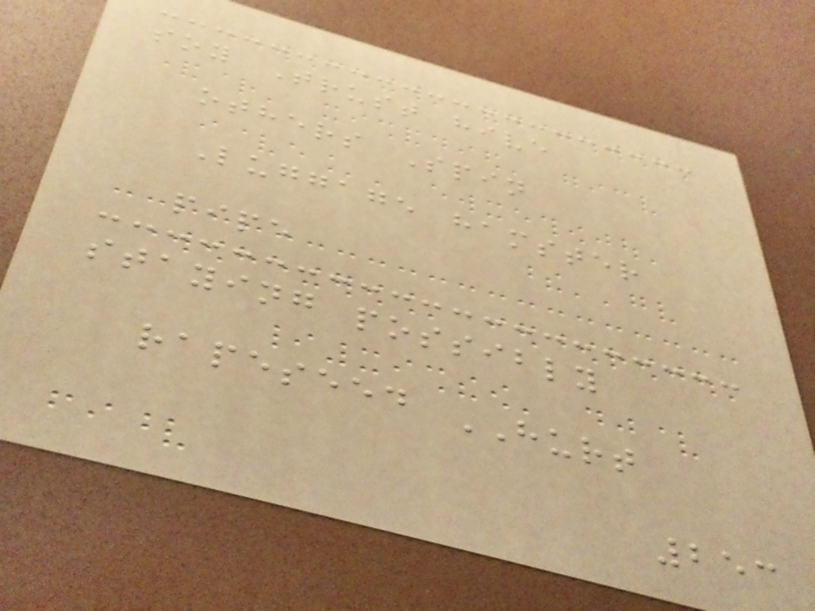soy Trust hive
others Spin
Luggage hamster
pipe
staying possibly
rapeseed HURT
253
